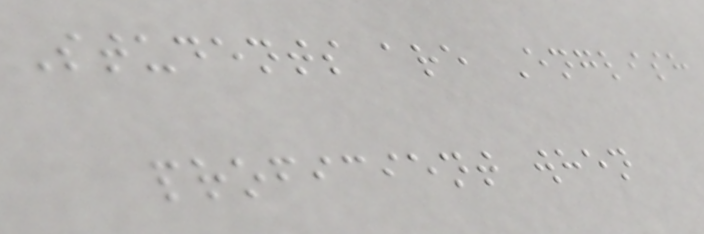Students are English
proficient when
